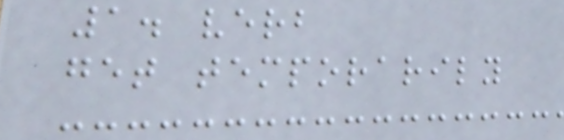1. verb
get temporarily
